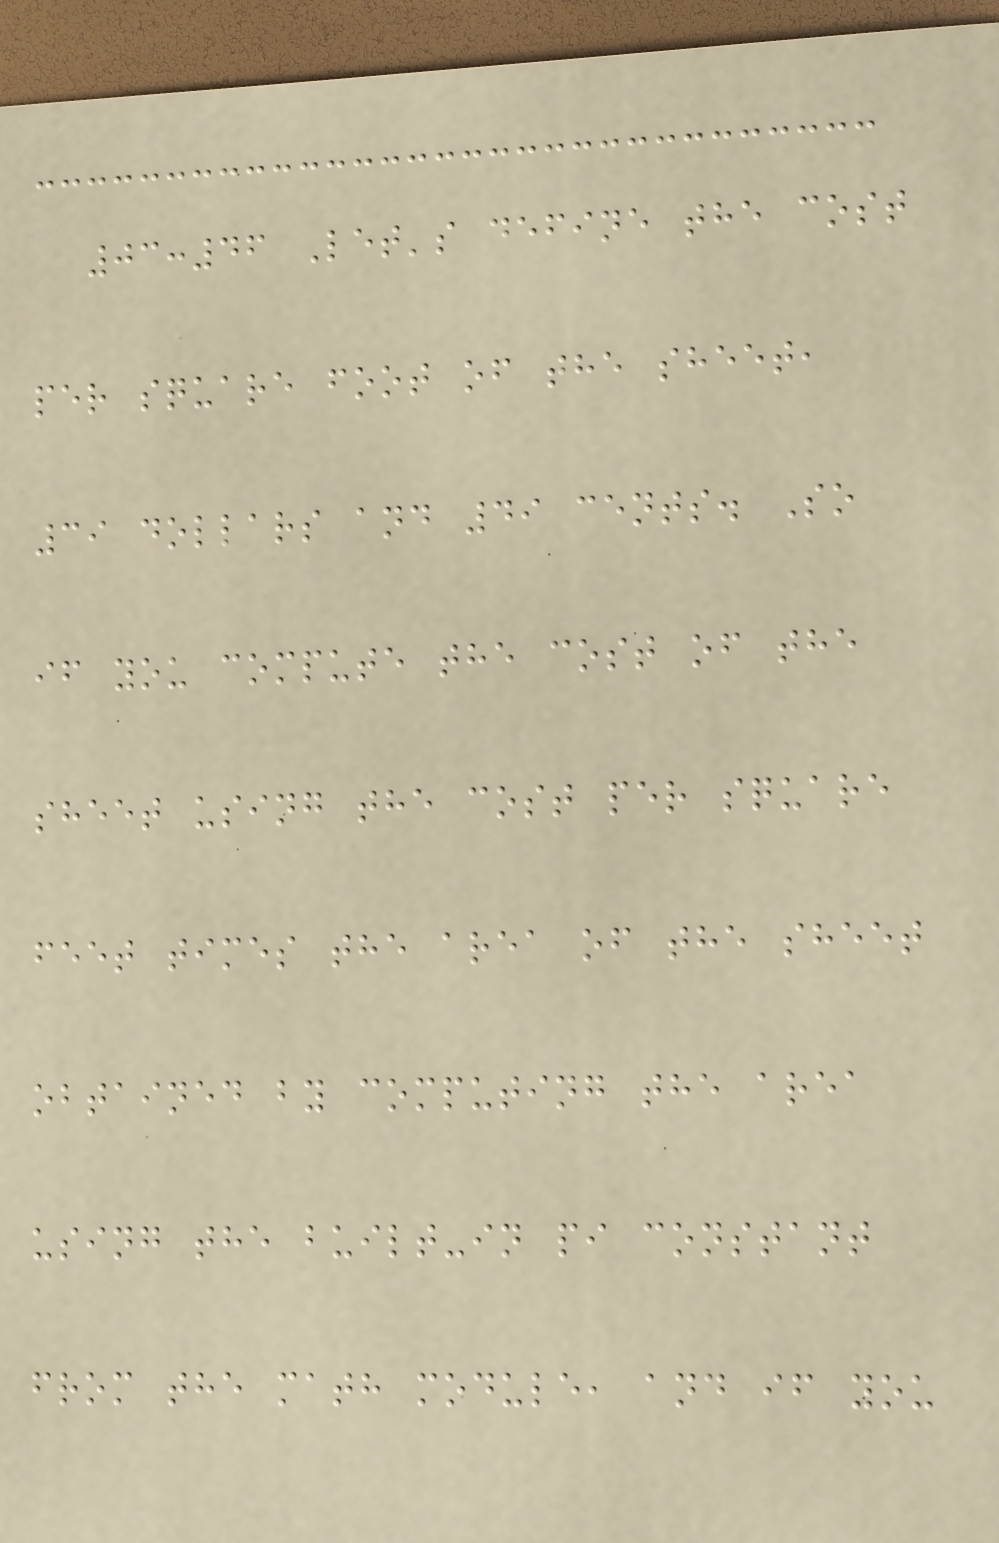03:46 Let's define the cost
per square foot of the sheet,
39 dollars and 49 cents. So
if you compute the cost of the
sheet using the cost per square
feet times the area of the sheet
obtained by computing the area
using the built-in pi constant
from the math module, and if you
